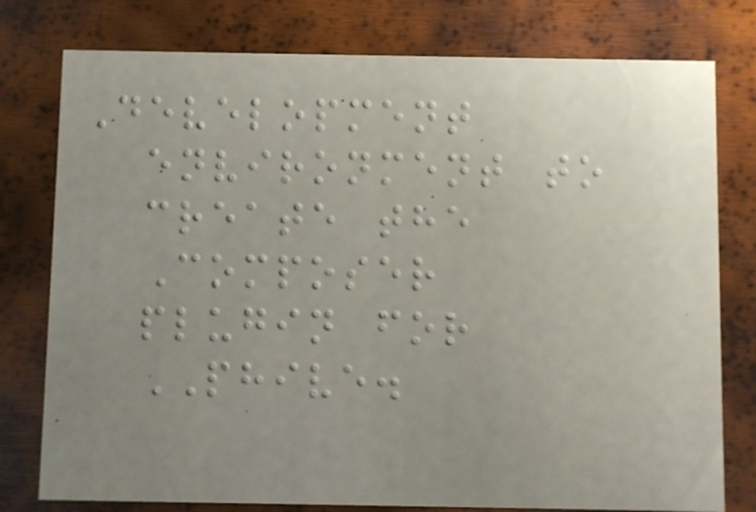Development
environment to
create the
Composer
plugin for
PHIVE.
